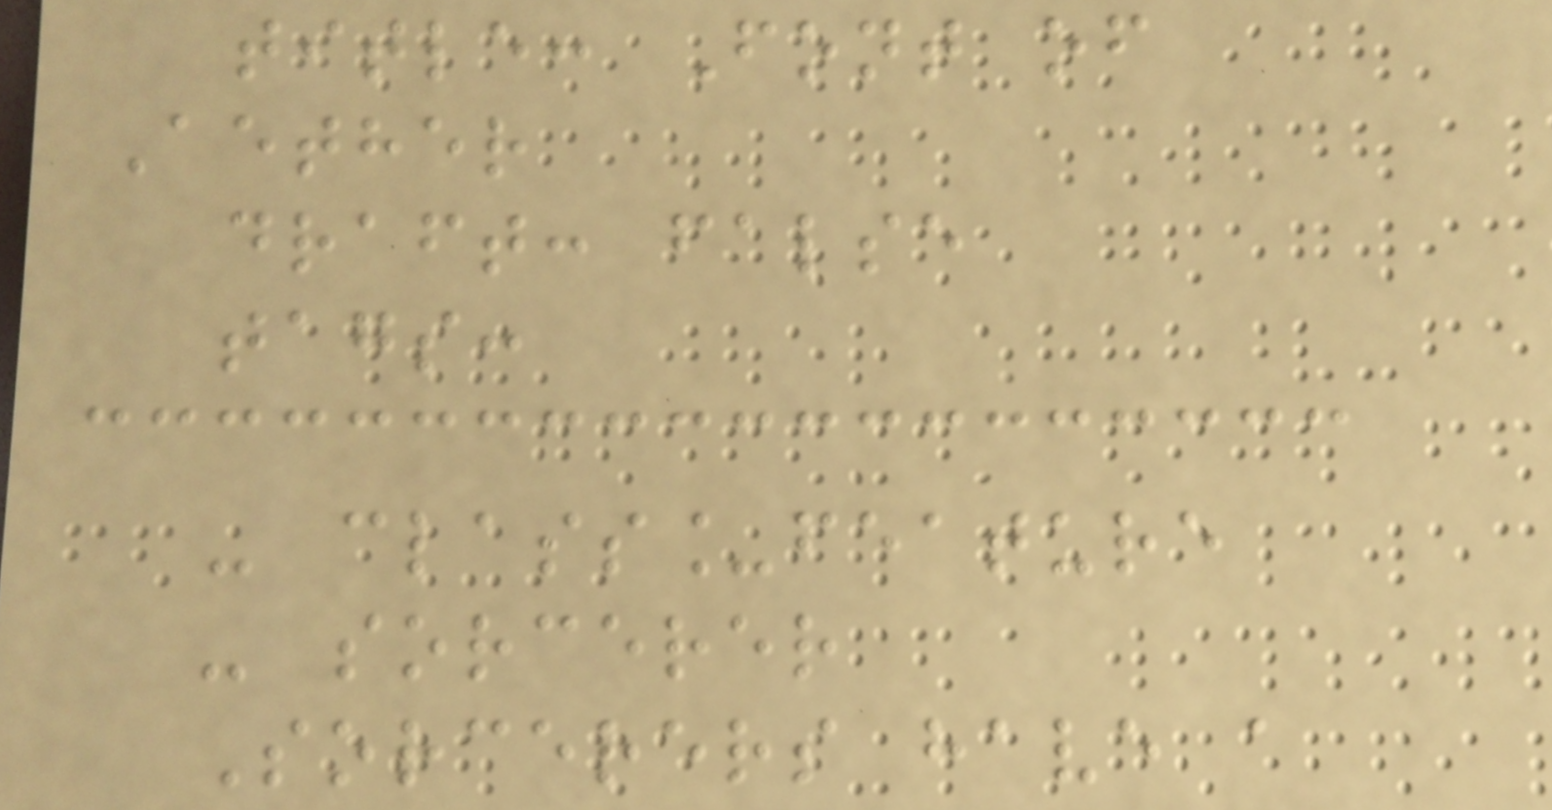title: Font of
Aether
draft: false
tags:
- class_feature
- sorcerer
Sorcerers have a
